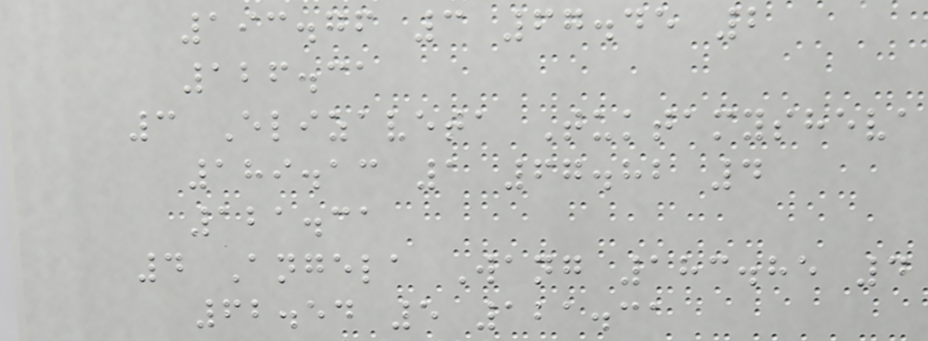193.76 3 67.45 2
126.31
3 Elizaveta Tuktamysheva
189.13 1 67.82 4
121.31
4 Angela Wang 183.85 4
62.54 5 121.31
